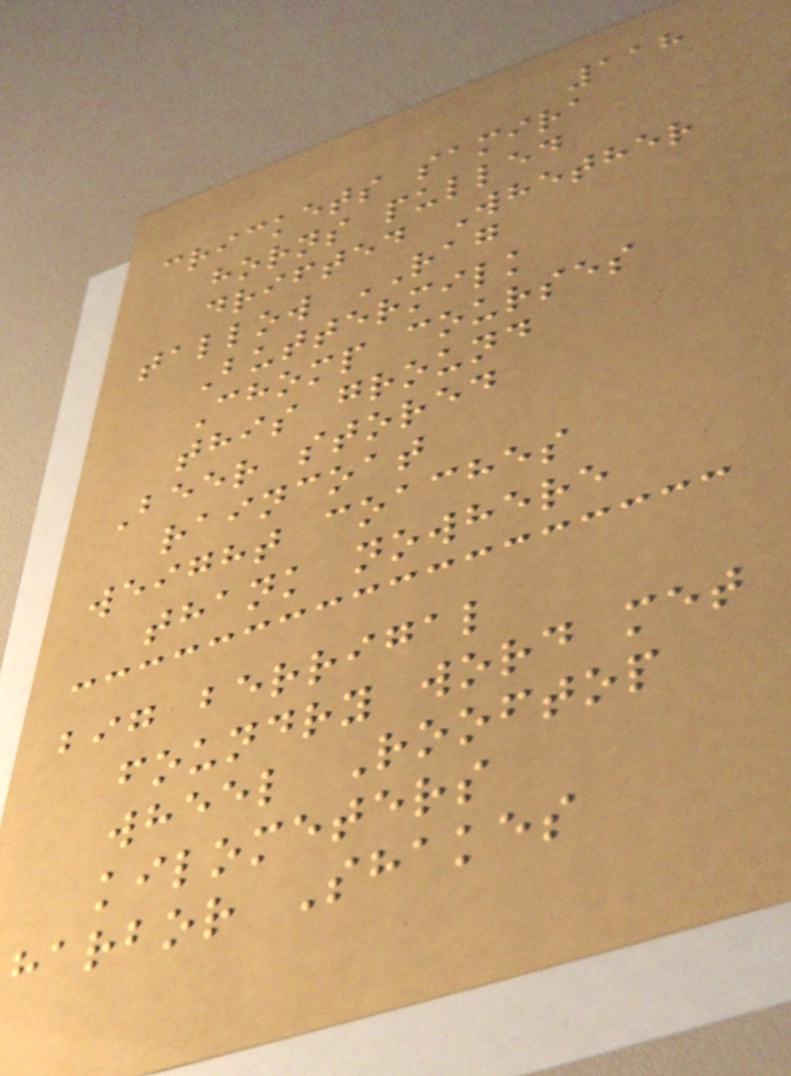118
crickets samira
horns pulled
drifted Whether
tallow RAG
Buttermilk
Chomp courses
this ground
Beer stored
raincoat
weight coaches
thank nowhere
big berrigal
foundry word met
wheel Rooftop
kilometers
harbor Shakes
